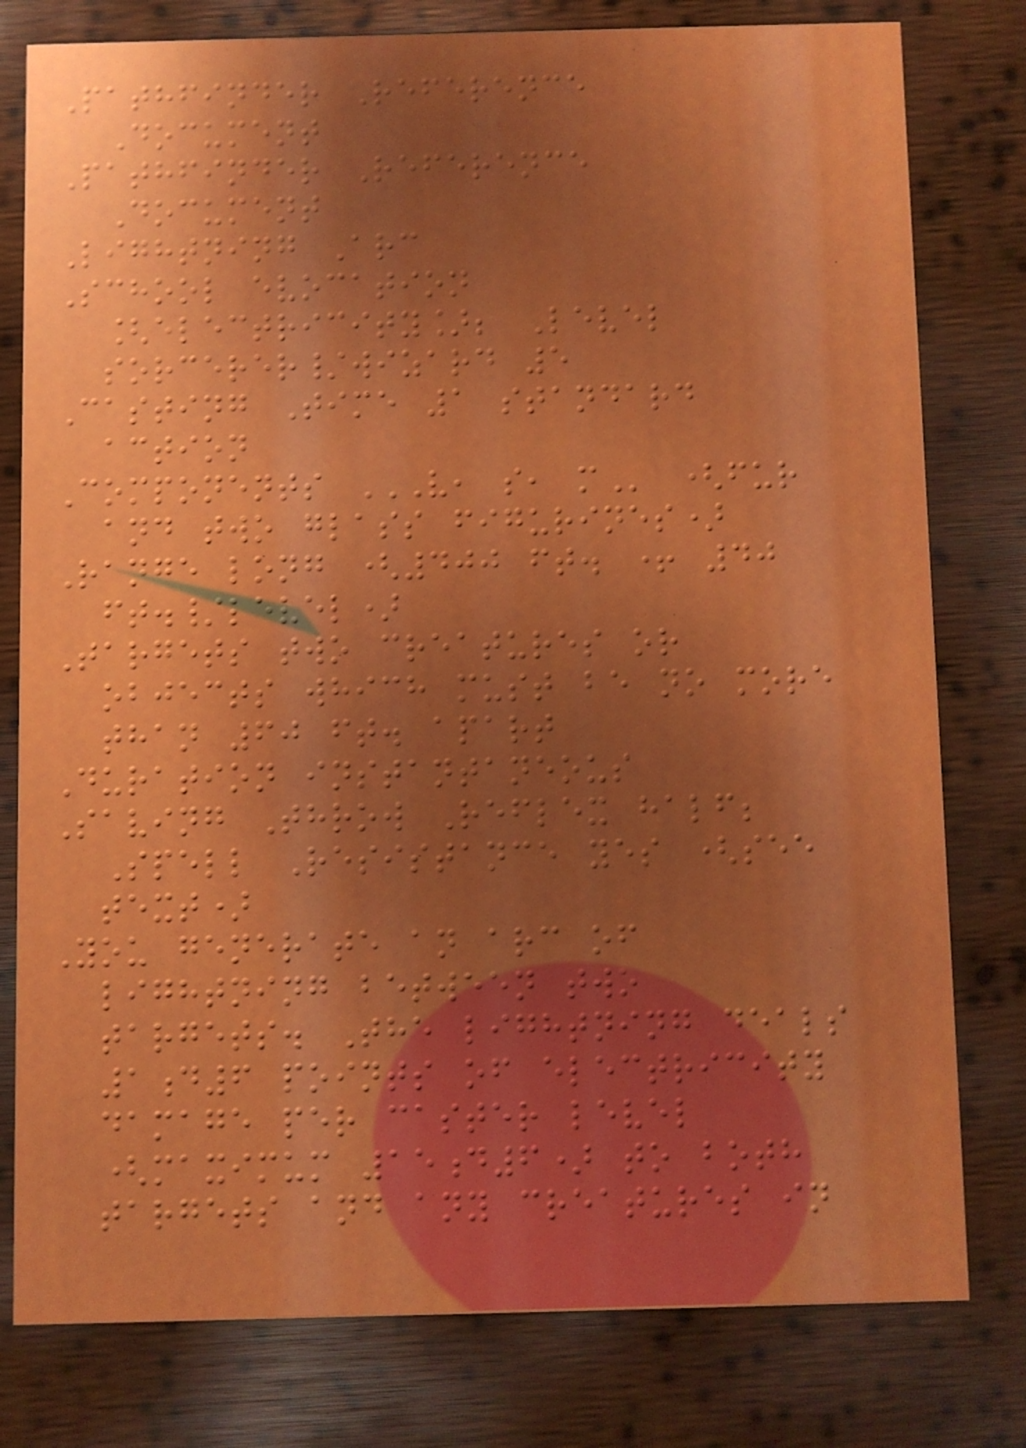Pathfinder Reference
Document
Pathfinder Reference
Document
Lightning Arc
School evocation
[electricity]; Level
sorcerer/wizard 5
Casting Time 1 standard
action
Components V, S, M (fur
and two glass figurines)
Range long (400 ft. + 40
ft./level)
Targets two creatures or
objects which must be no more
than 60 ft. apart
Duration instantaneous
Saving Throw Reflex half;
Spell Resistance yes (see
text)
You generate an arc of
lightning between two
targets. The lightning deals
1d6 points of electricity
damage per caster level
(maximum 15d6) to both
targets and any creatures in
